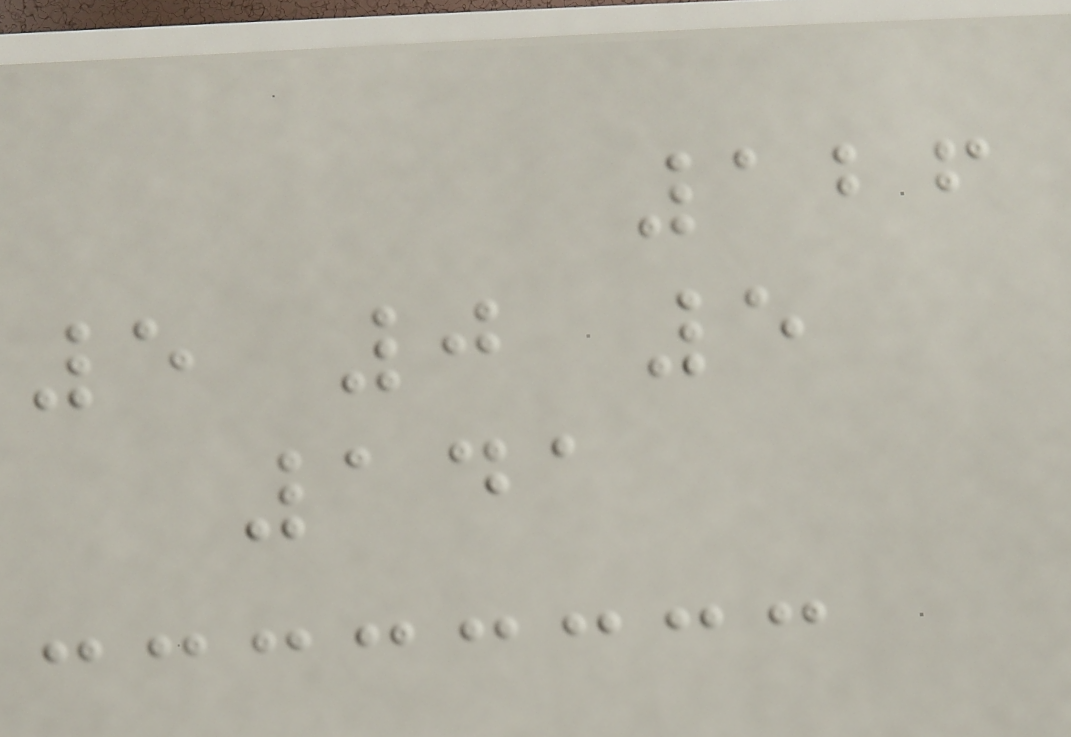126
5 0 5
141
